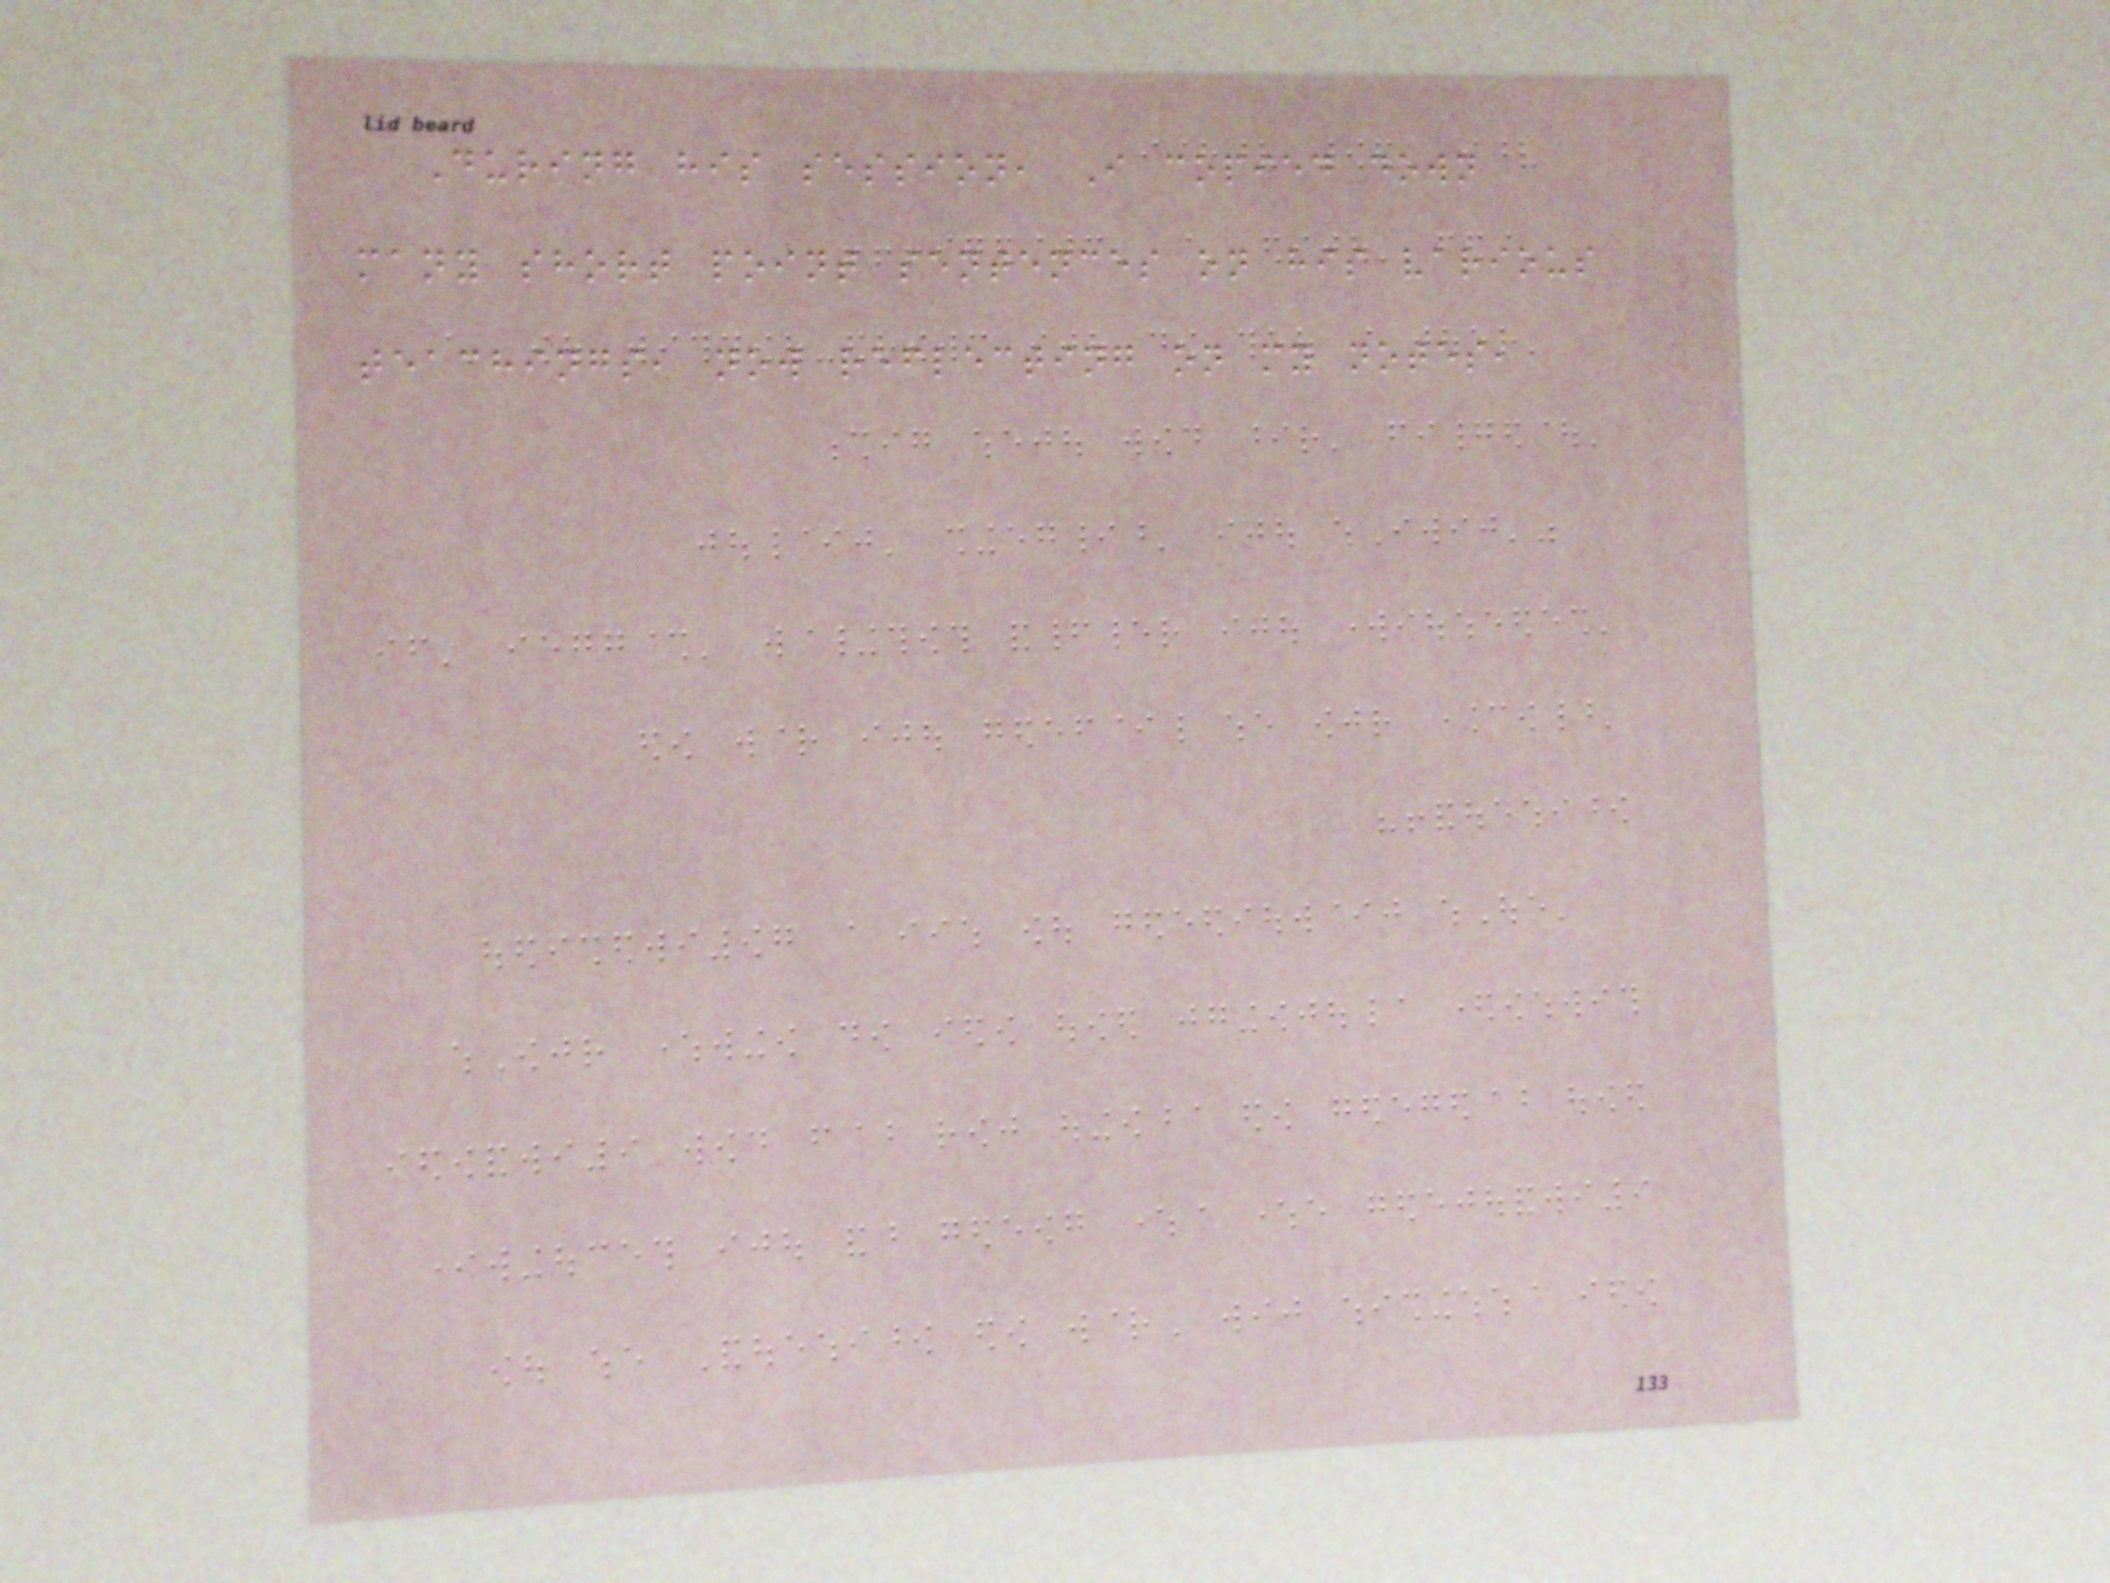During his session, I copied down
many short point sentences on his various
teachings, now reflecting on my notes,
